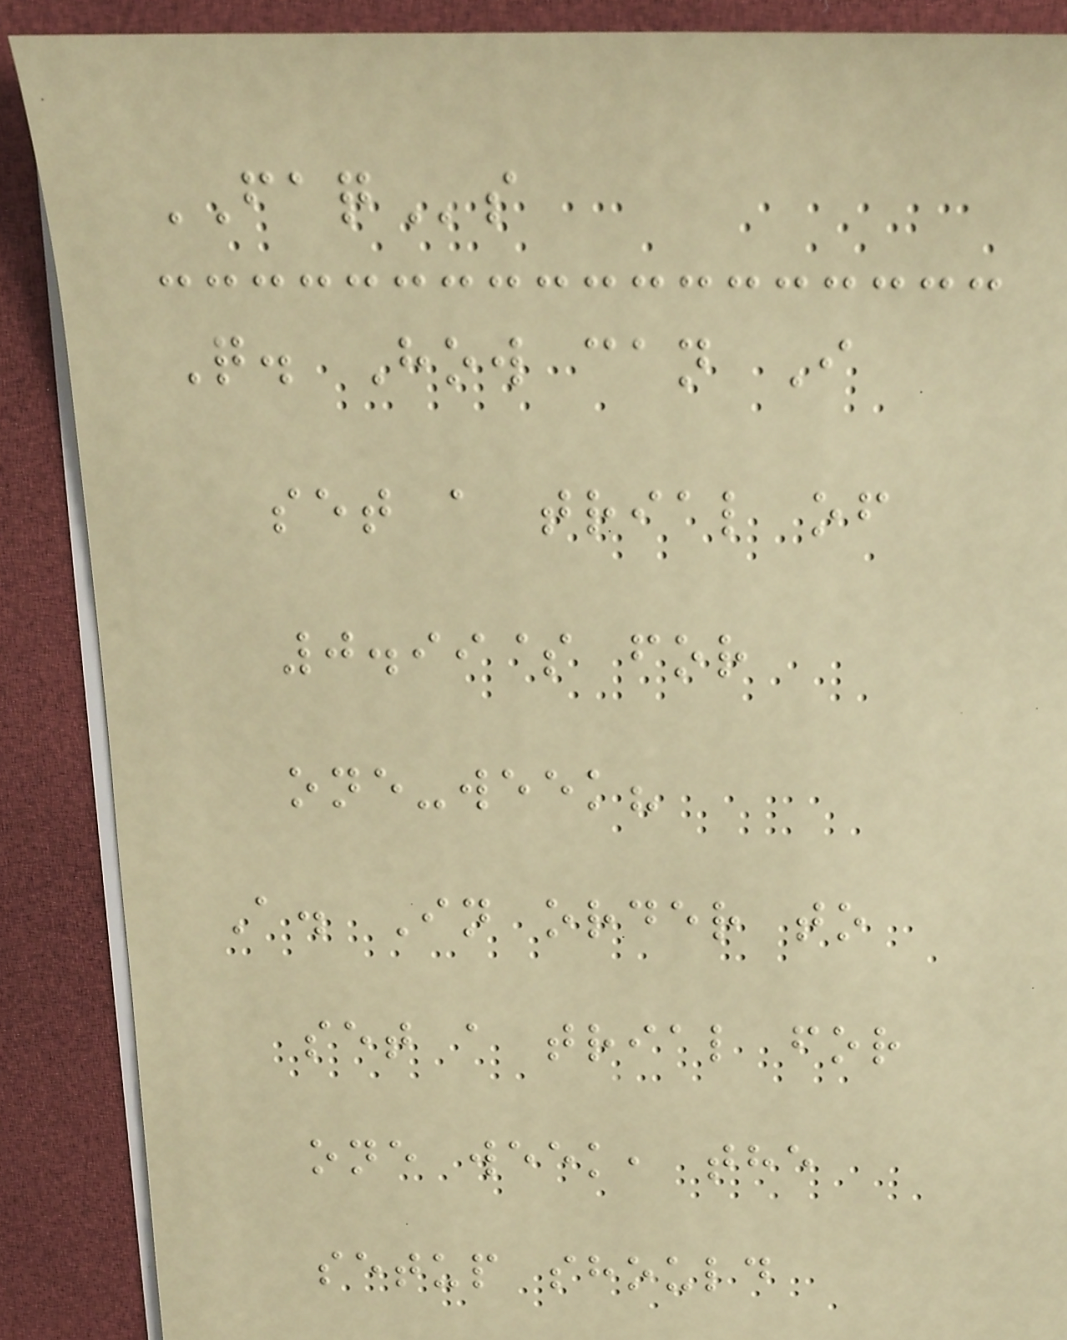FAQs
Q. How can I
set a trial of
0.99$ for
one-week?
A. In order to
set a trial for
one week, the
setup should
